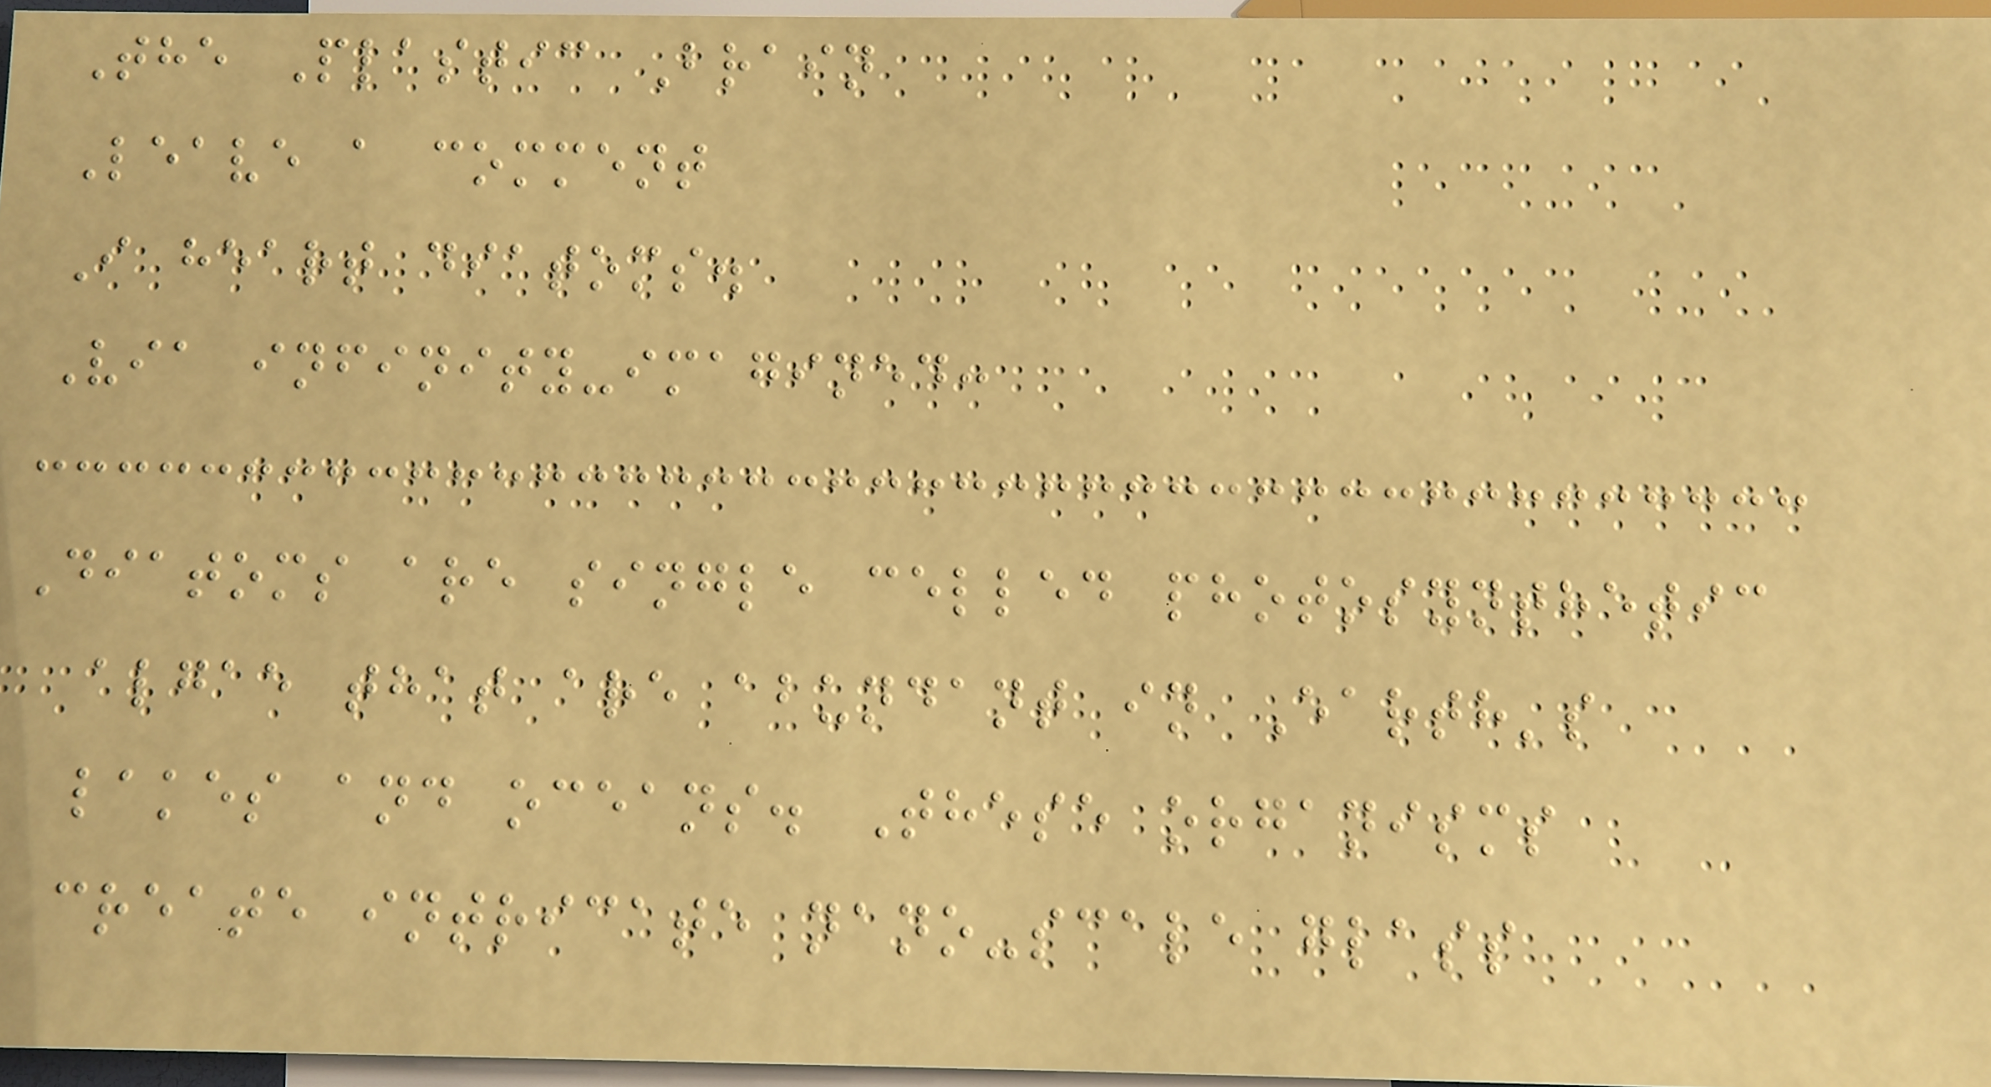The Plastic Brain
Leave a comment
I heart diatoms.
Via infinity-imagined:
Diatoms are single celled photosynthetic
algae that are abundant in Earth's
lakes and oceans. These organisms
create intricate nano-scale glass
